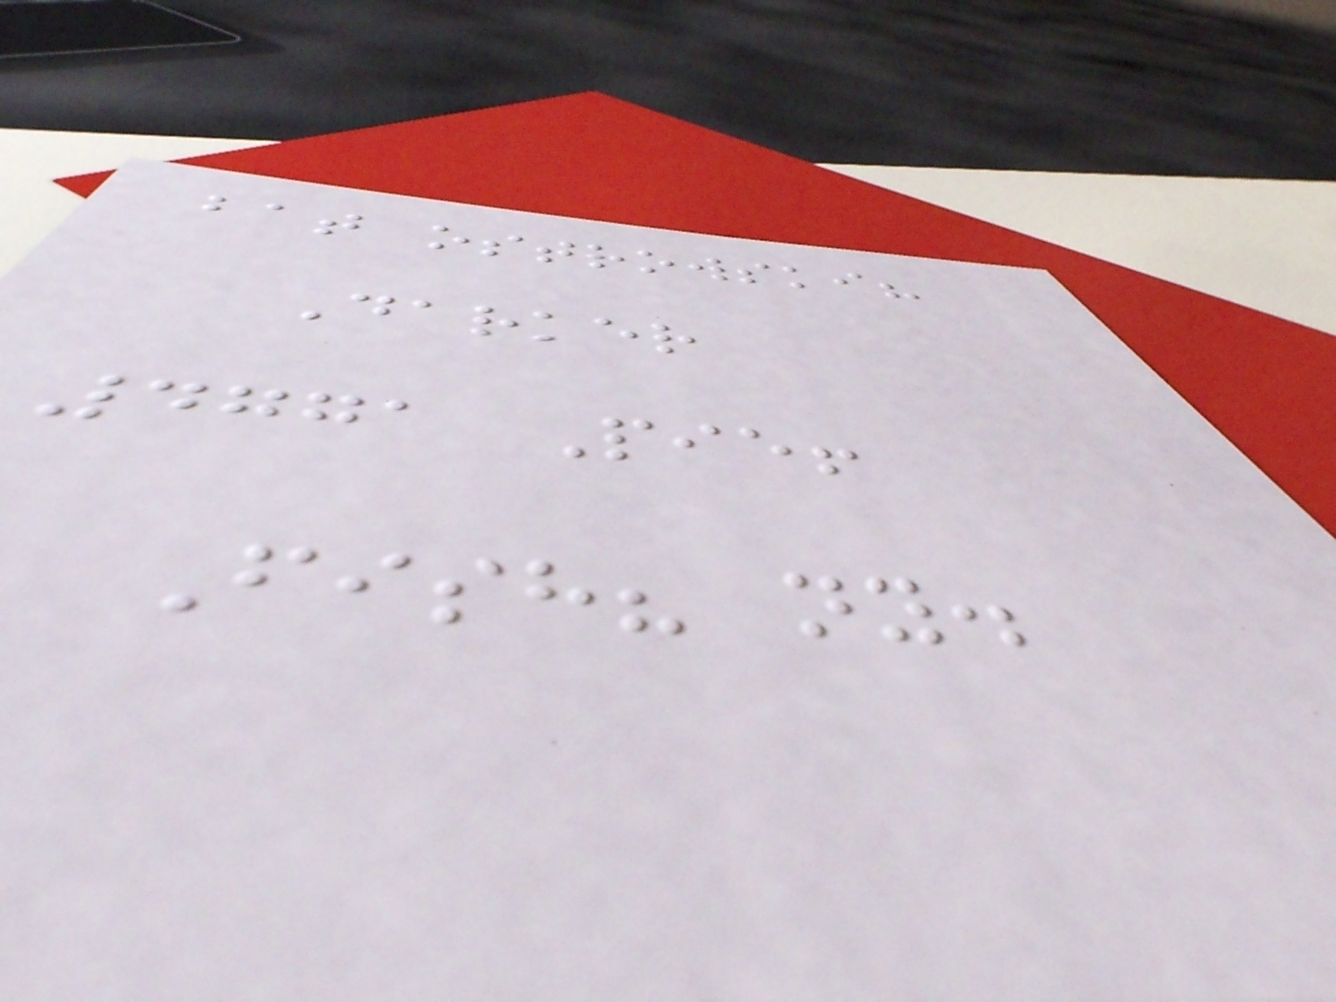bat ostrowski?
Darker
4771 Pie!
Fish? ny.
